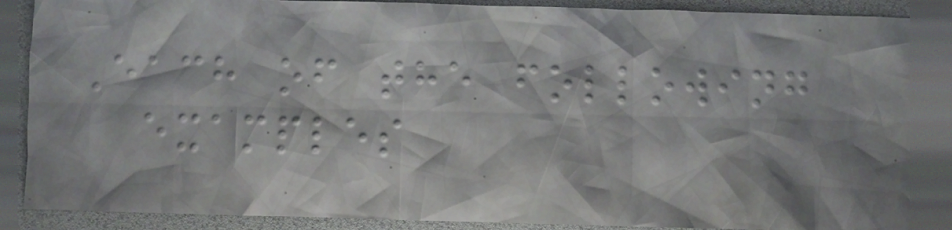Each of the following
examples
